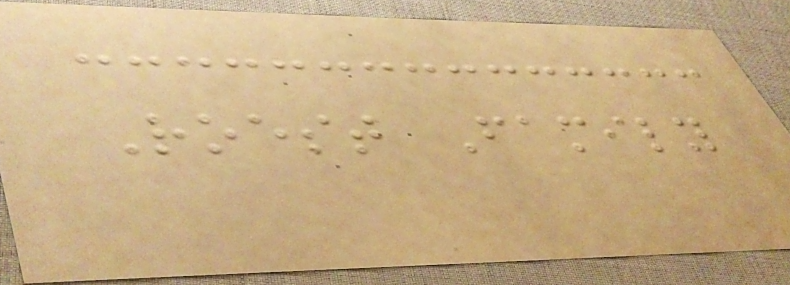Roest Family
